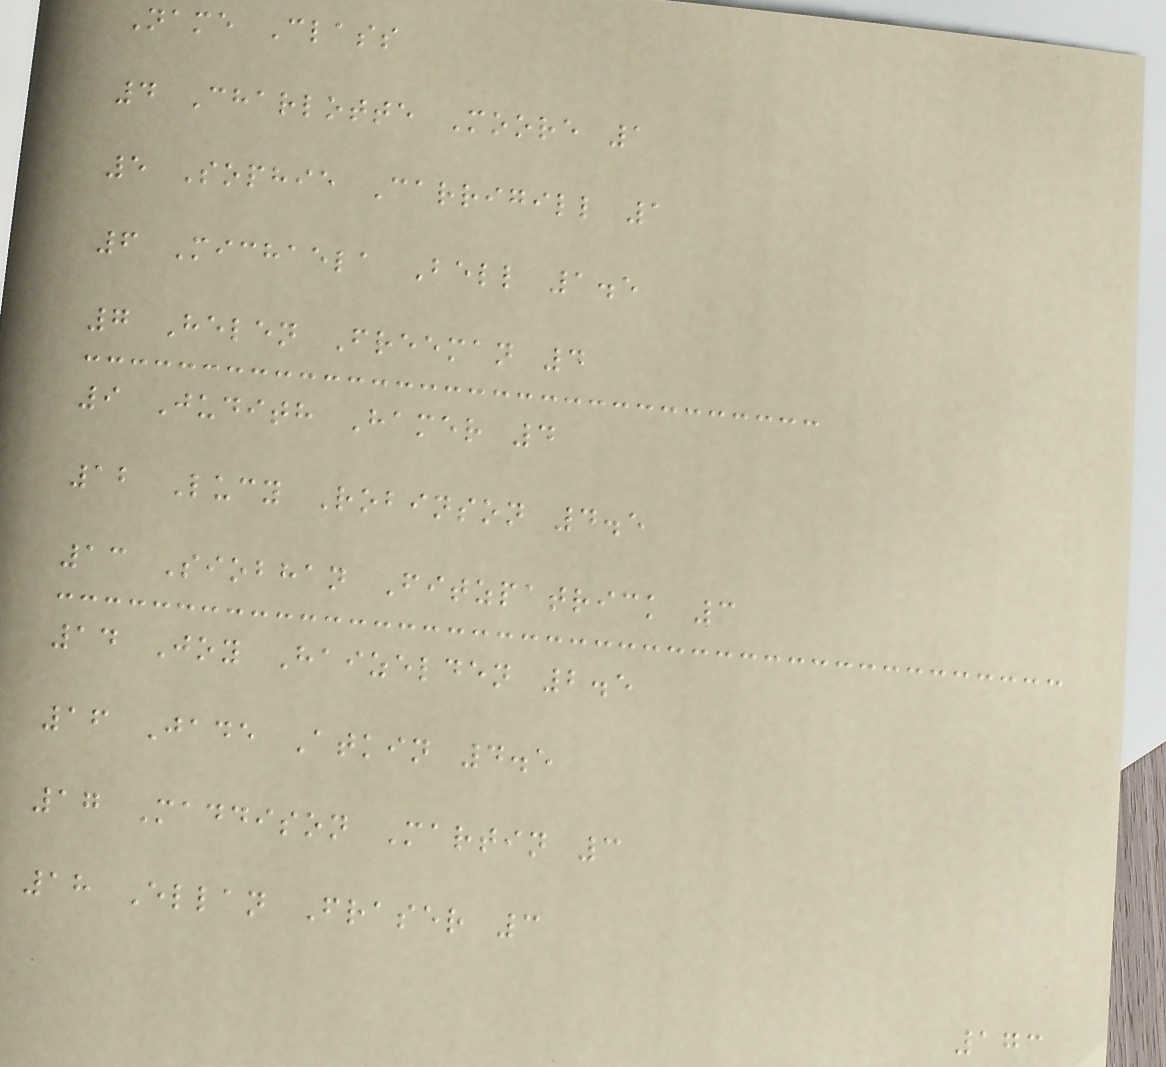Name Class
4 Charlotte Moore 1
5 Sophie Carrigill 1
6 Michaela Bell 1.5
7 Helen Freeman 4
9 Judith Hamer 4
12 Lucy Robinson 4.5
13 Siobhan Fitzpatrick 3
14 Joy Haizelden 2.5
16 Jade Atkin 4.5
17 Maddison Martin 3
18 Ellan Fraser 3
173
